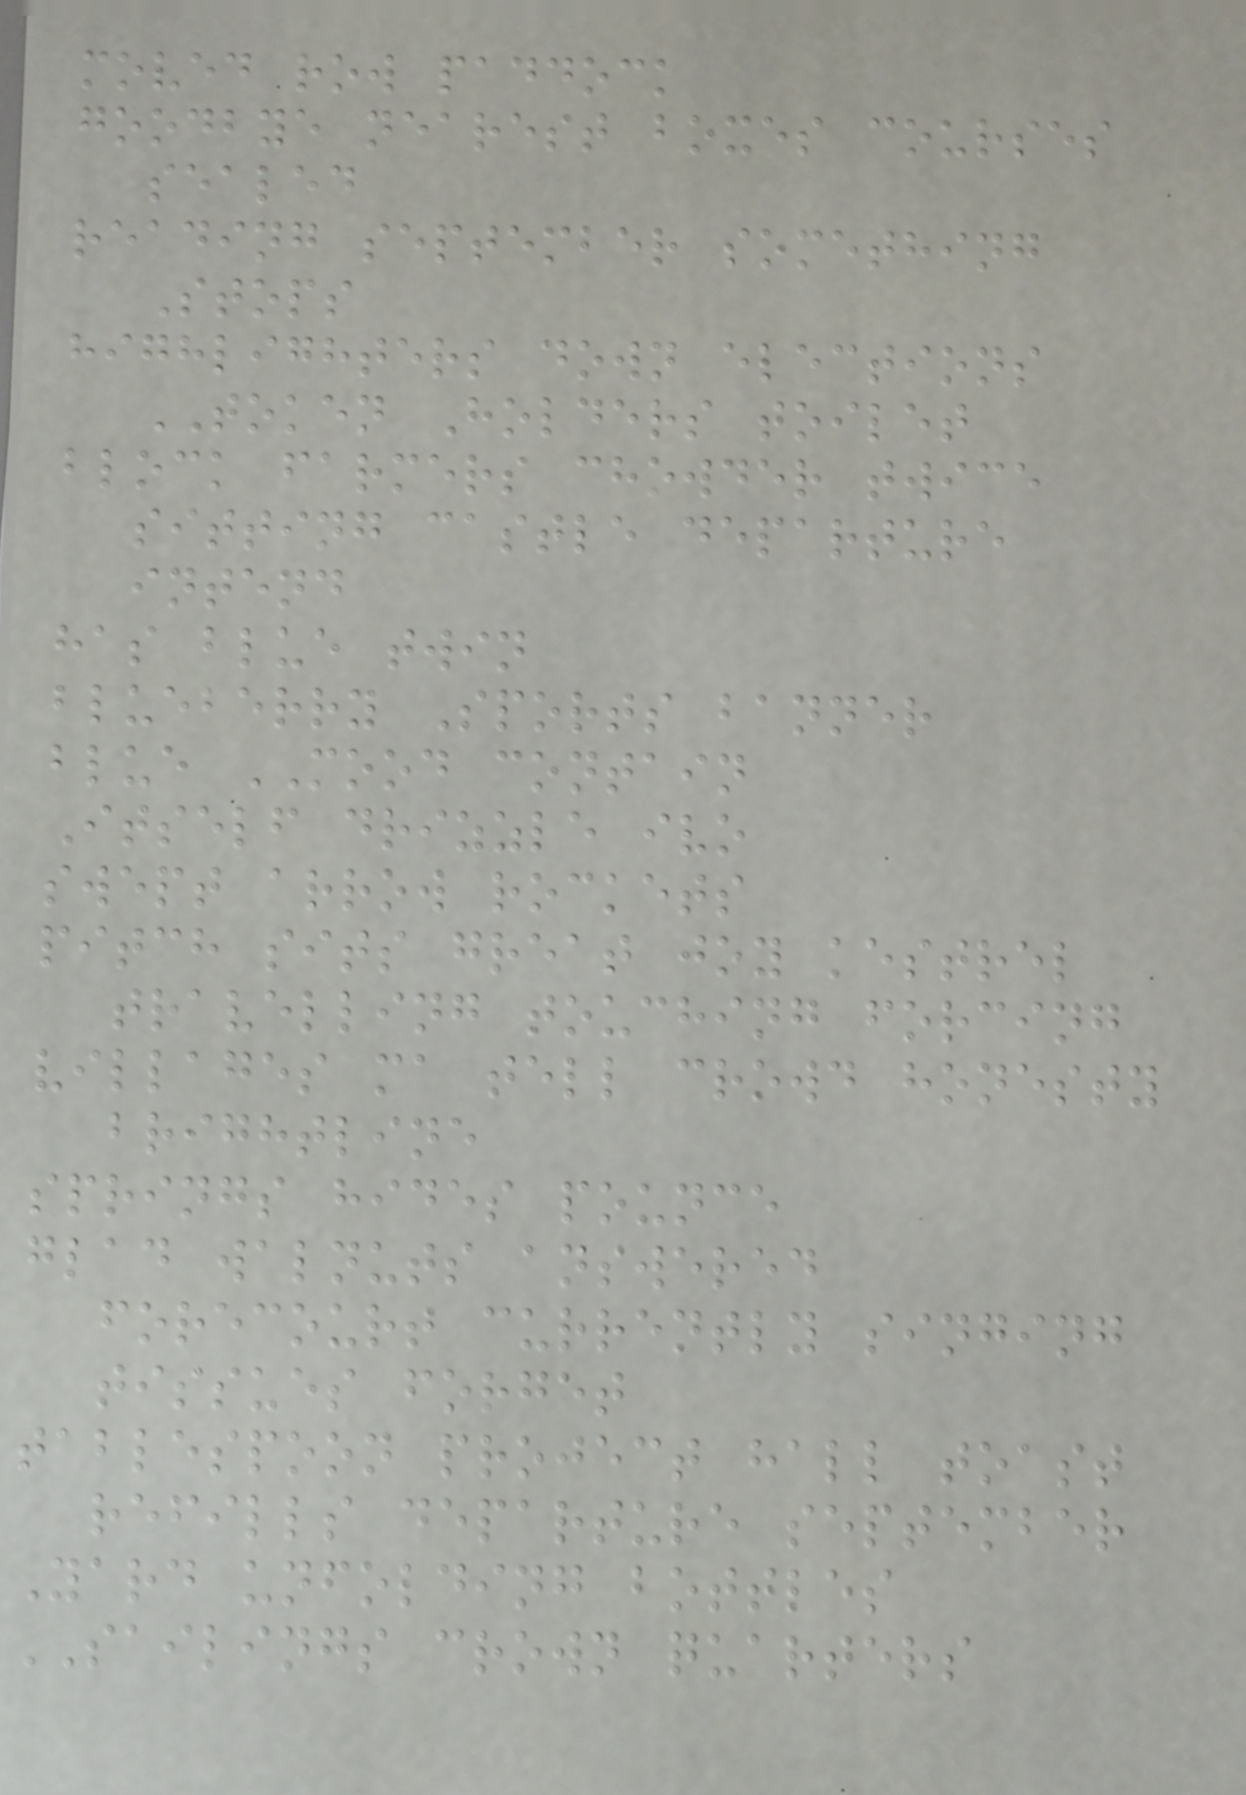moved row paddock
goodbye nearest boxes courses
sealed
reading september something
Stops
highlighters down elections
TOKEN Holders toilet
block farmers chowder twice
sitting castle departure
intend
has blue twin
blueberry Sports banner
blue MOOD contain
Itself drizzle ivo
swept arrow rockets
pitch sits great joy kestrel
travelling touching forcing
villages ma tell crowd honesty
brightline
springs hides pounce
glad walnuts answered
forecourt currently singing
tissues forget
tablespoon project hall toast
refills departure september
Yard unfolding bottles
SAILINGS crown quarters
